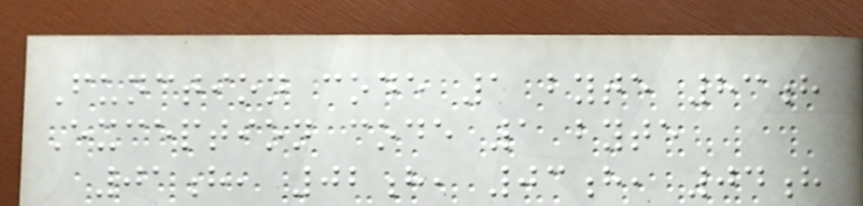Function code 1 byte 83h
Exception code 1 byte
01h, 02h, 03h, 04h
